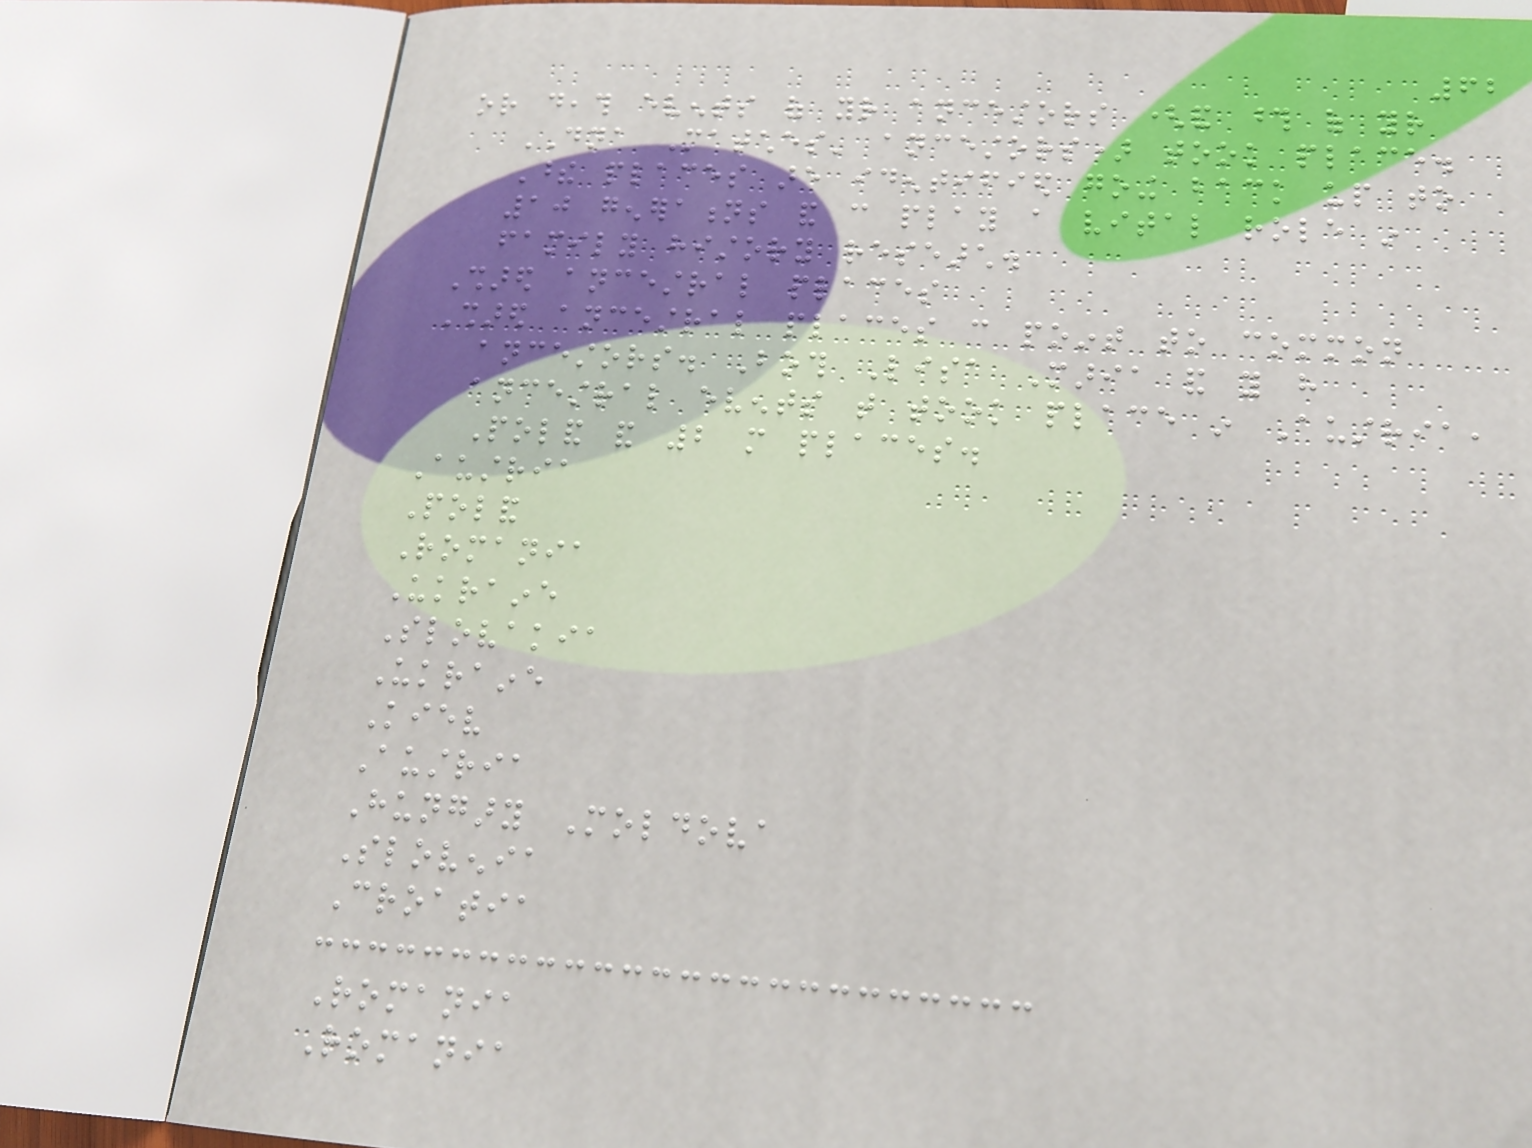62
or death events of your ancestors (and those of your
DNA Matches' ancestors) took place.
These places are identified going back up to
10 generations and can play a vital role in
family history research.
Shared ancestral places
Shared ancestral places can point to common
ancestors. Both Lisa Maria and you have
ancestral events that took place in Austria,
Poland and 2 more places.
Austria
Poland
Romania
Ukraine
Slovakia
Ukraine
Kiev
Austria
Hungary Moldova
Slovenia
Croatia
Romania
Romania
